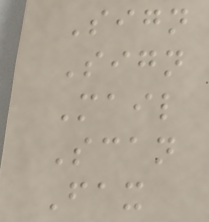Sign
Sign
Mail
Scan
Fax
